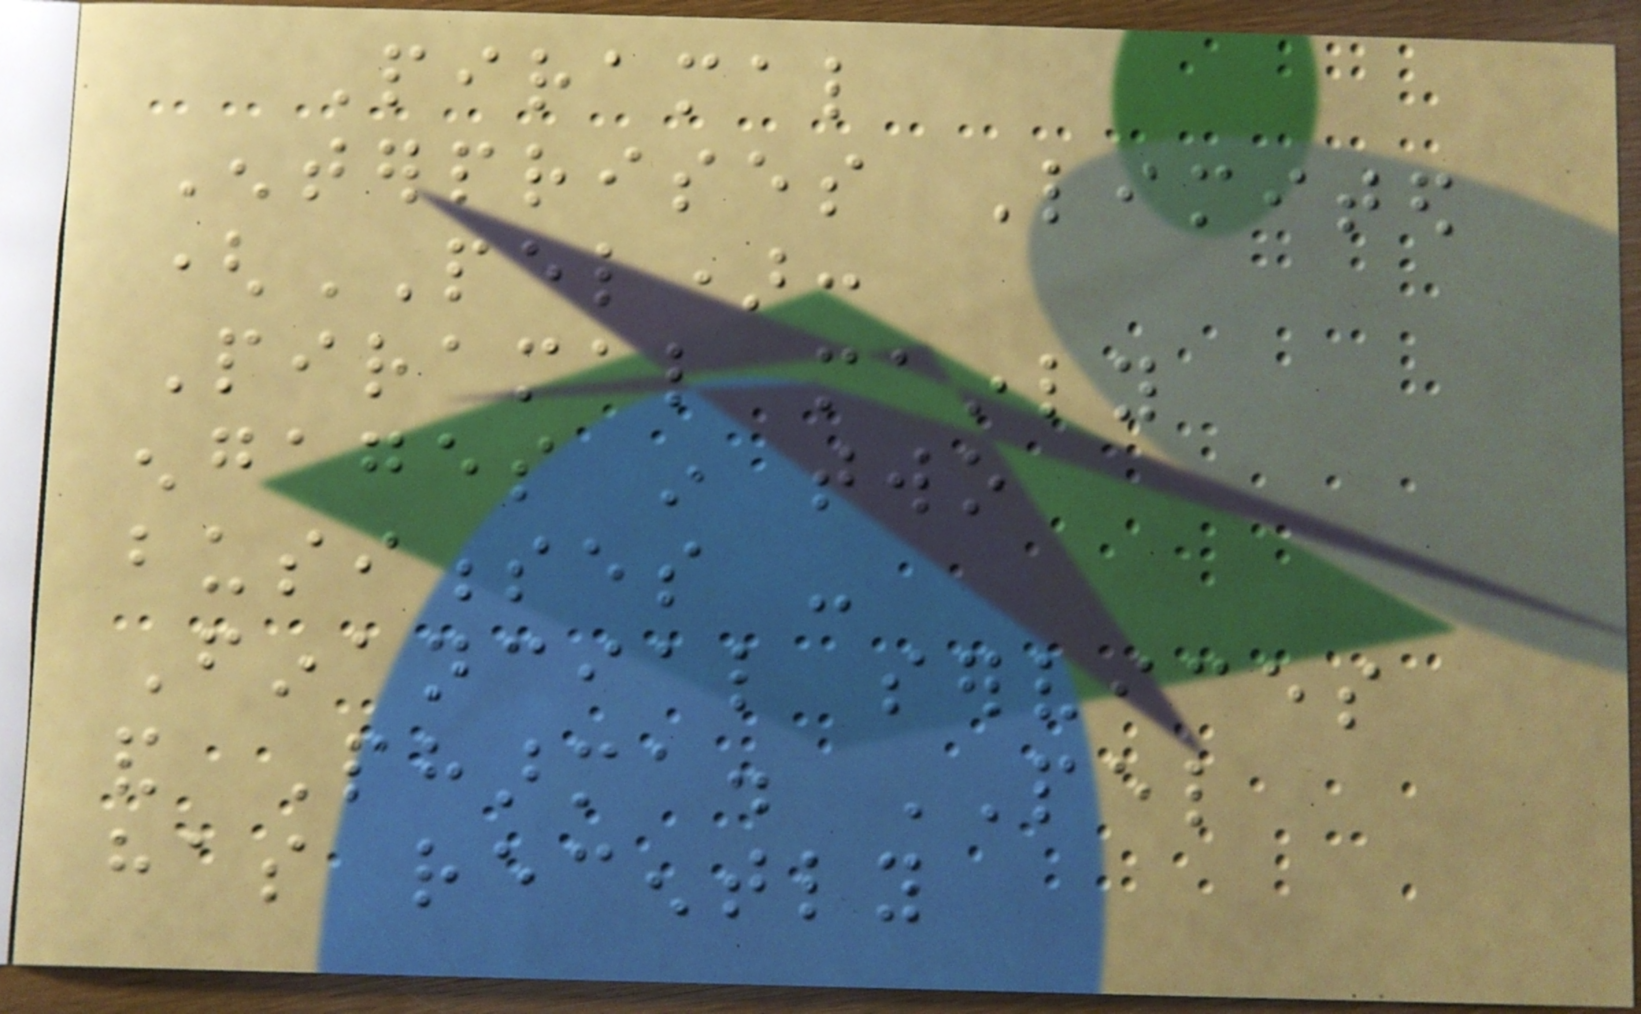Piramal
Enterprises Limited
(PEL):
Piramal mainly
engages in two
businesses -
Financial services
and Pharma. PEL
has recently
